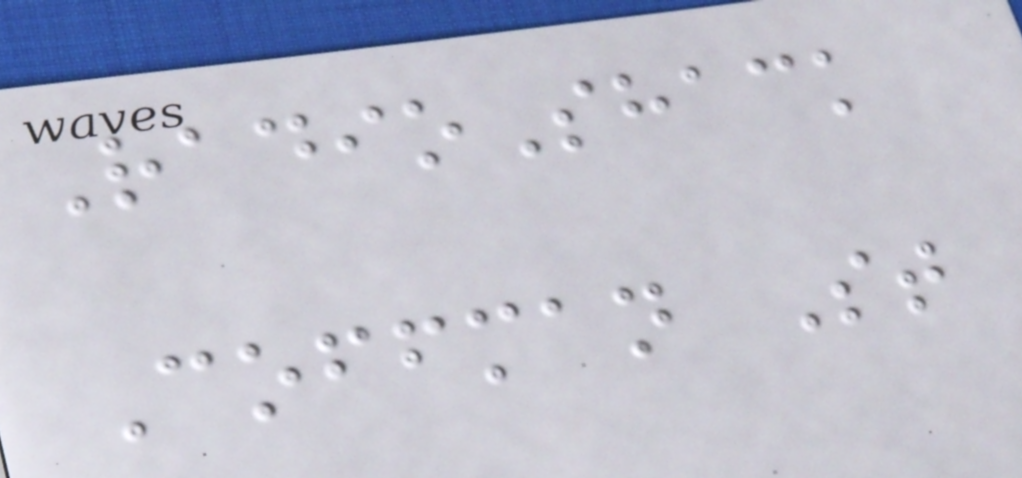RadioShack
Coffman St
